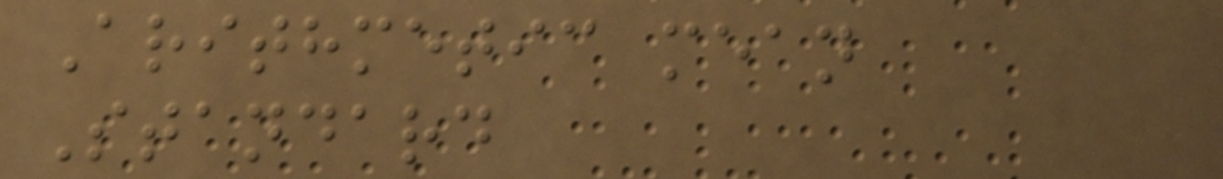Arithmetic mean
Standard
